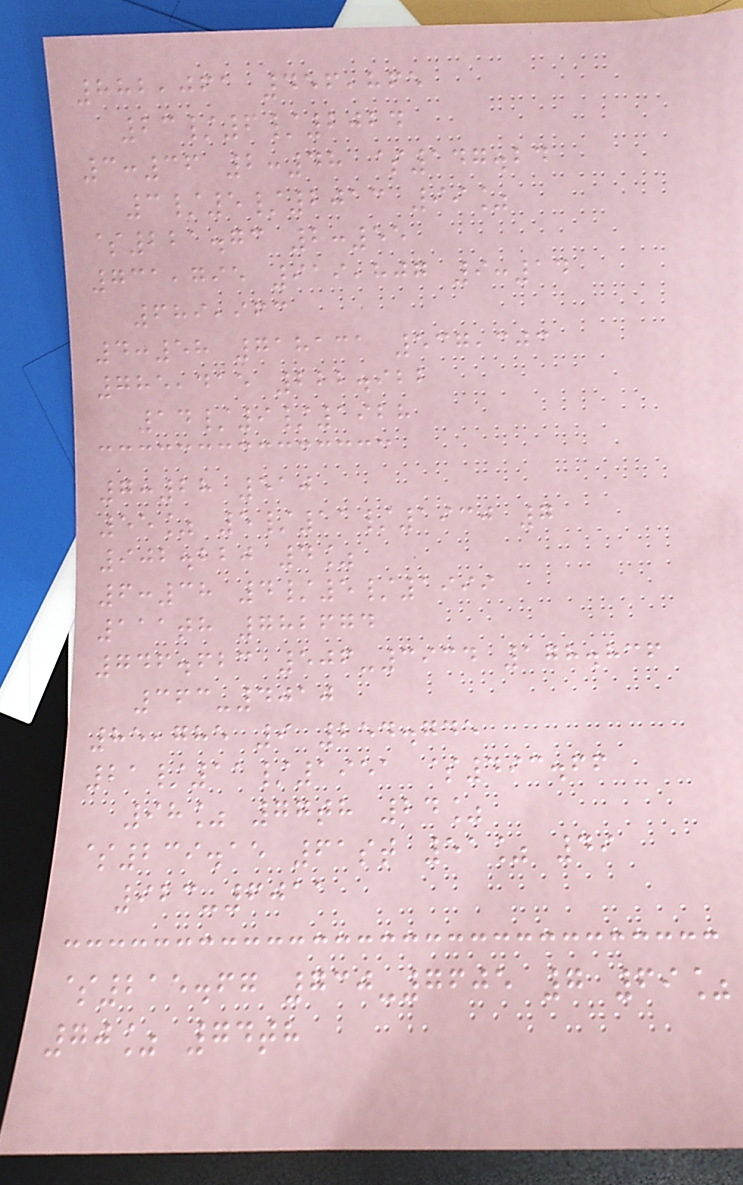882,061 456,865
23/6/2024
3:36 2:48 $147.24
3/5/2013 99%
$221.73 2:55
731,795 919,807 9:14
689,963
4:58 718131 537,303
785,415 222.922
14/9/1928
7:28 510
55% 5/11/1930 7
902.220 4%
6:38 4/5/1999
111th 782674
746.623 506-3934 178.836
363-4010
85,785 9 254.745
21/11/1951 $493.66
98% 77th 24%
$239.15 61st 51% 49
923-6011
$215.67 730-7605 7 69%
70% 74th
